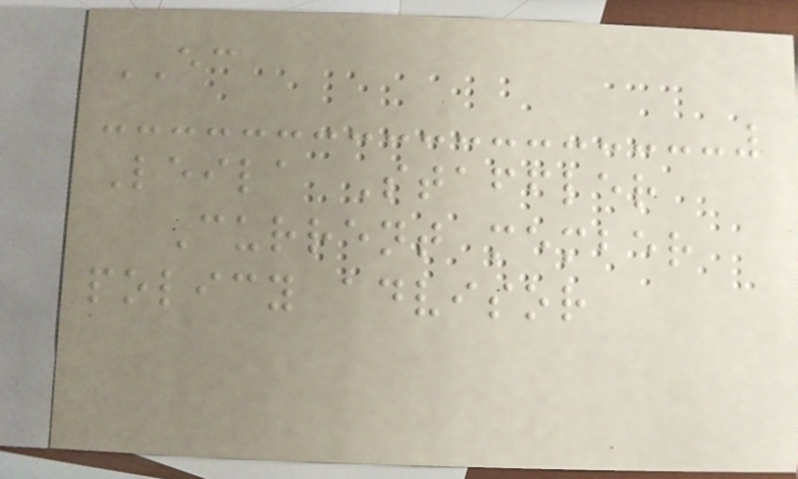EC
Leila Staffler
Current member
policy advisor
